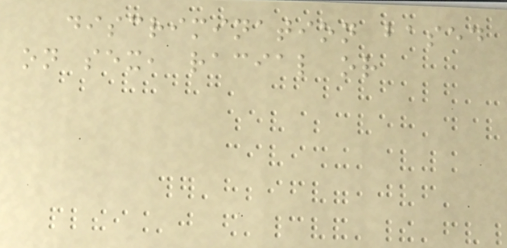discrimination based
on sex, racial or
